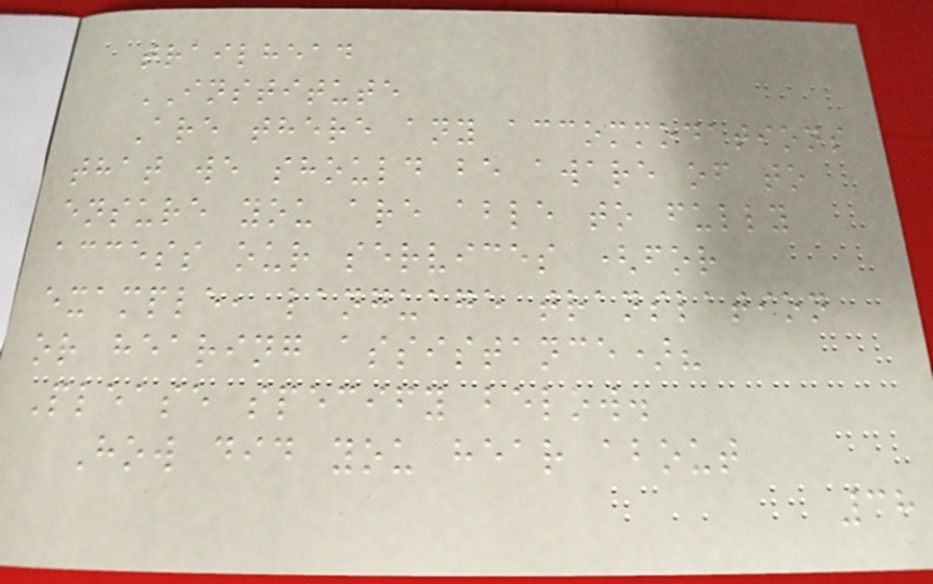trailhead
INSTITUTE
Are there any accommodations
that we should be aware of to
ensure you are able to fully
access our services (for
example, language translation
or hearing assistance)?
Please specify below.
How did you hear about
38
